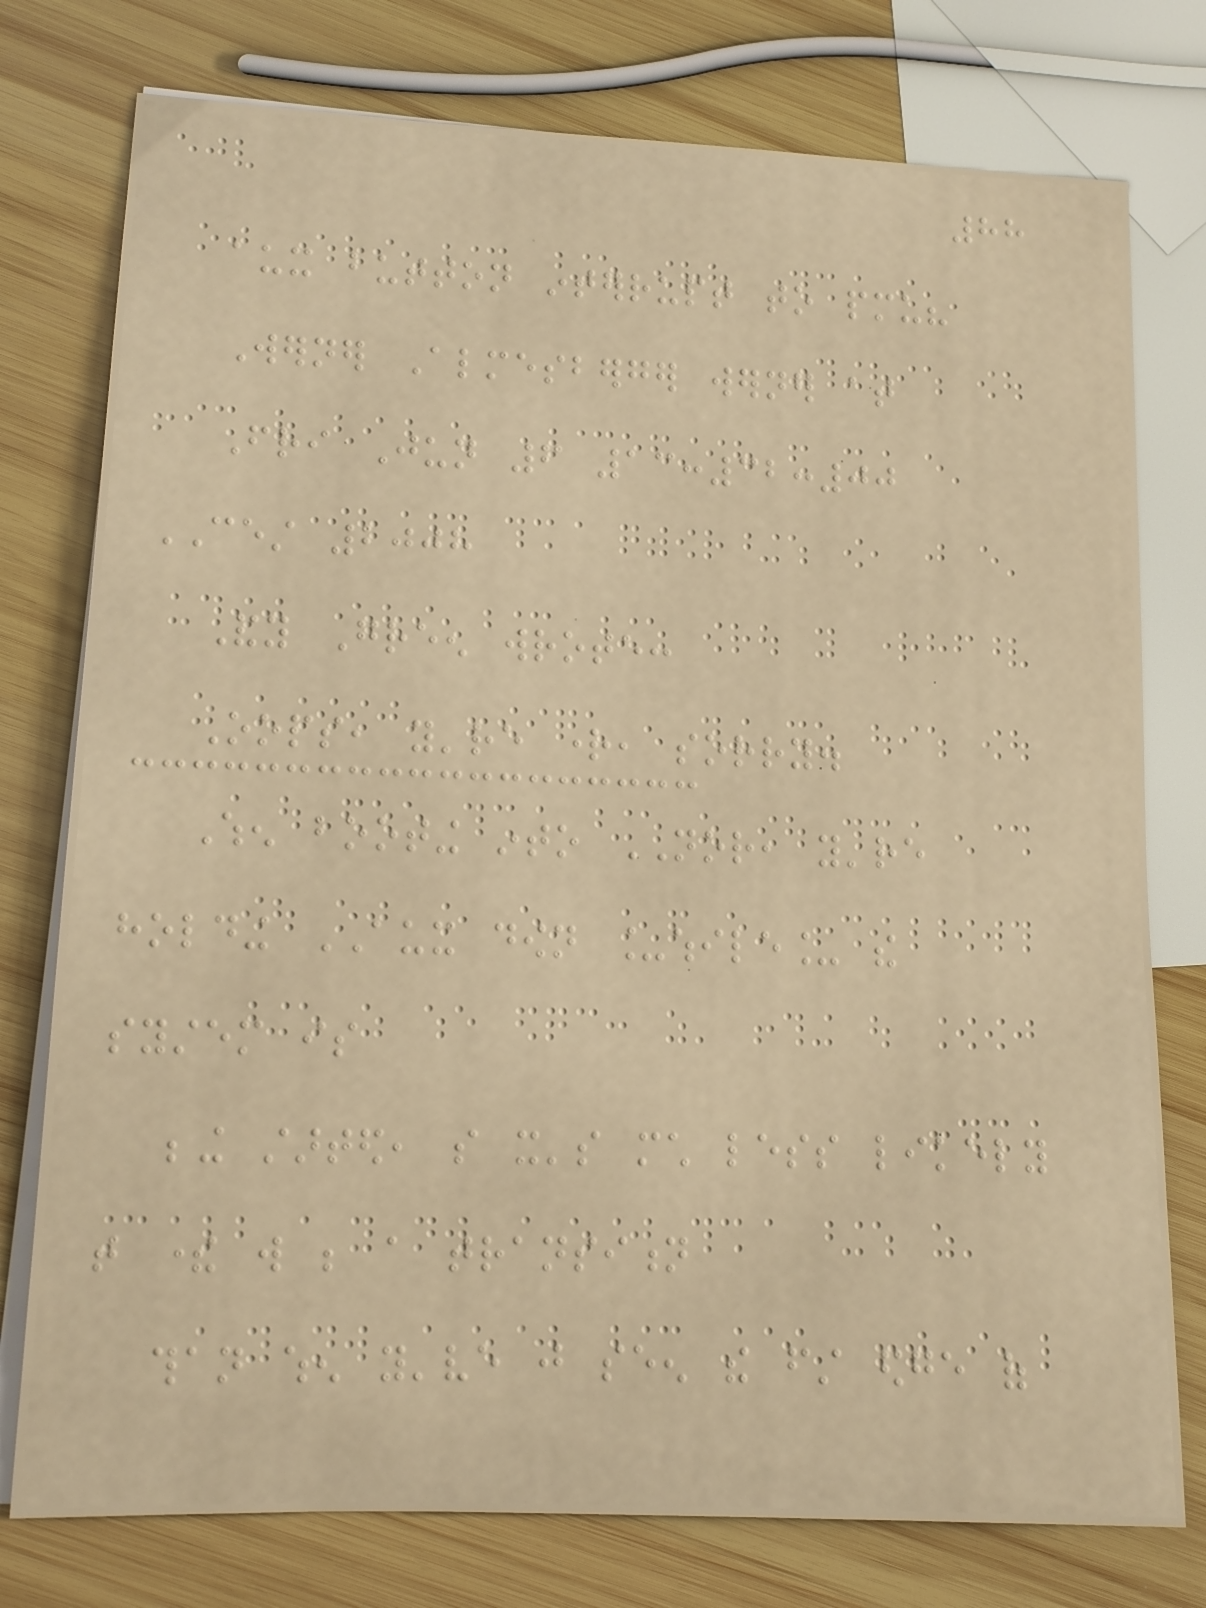88
aux button interrupt to pmu?
Werner Almesberger werner at
Fri Jun 6 13:32:00
CEST 2008
Andy Green wrote:
Oops, you're right, sorry.
When booting into NOR, you're
holding AUX down _while_ the
system is
being started, so it's much less likely
that there will be a transition
than when you've just seen the first edge of
